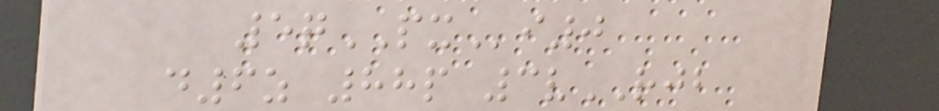5qPXi0
d6z 88p 3vRJB
